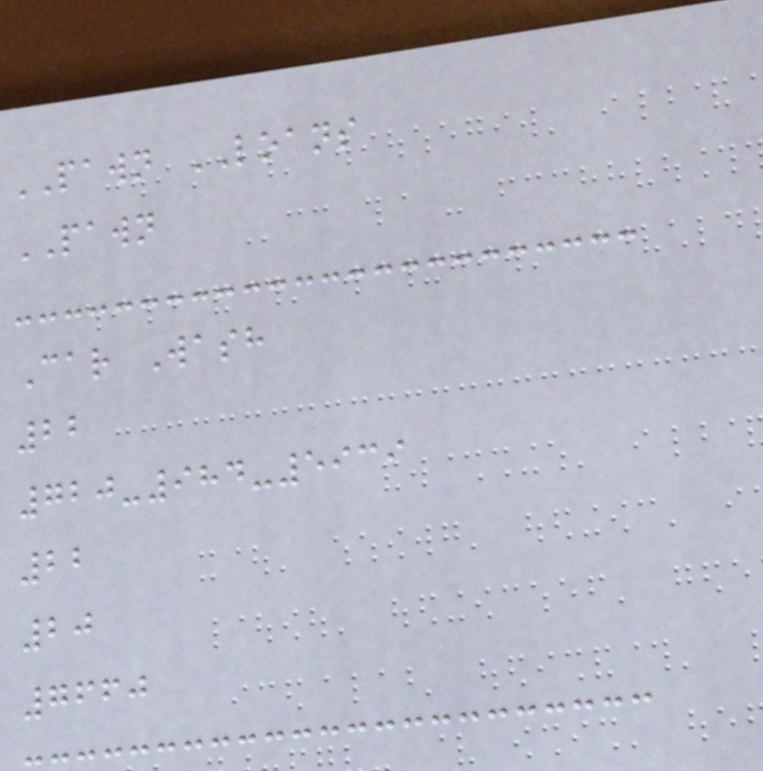PAWN LOANS
PAWN
Car Wash
22
720-984-5939
22
20
7660
